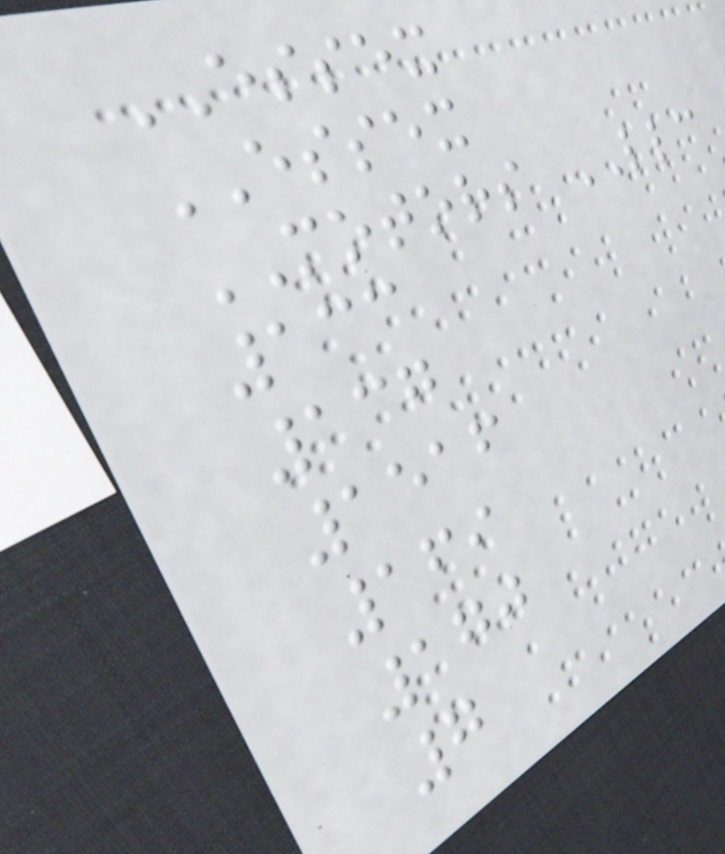ESSEX
ESSEX
MOTORS LLC
133
137
1516
169
170
7
